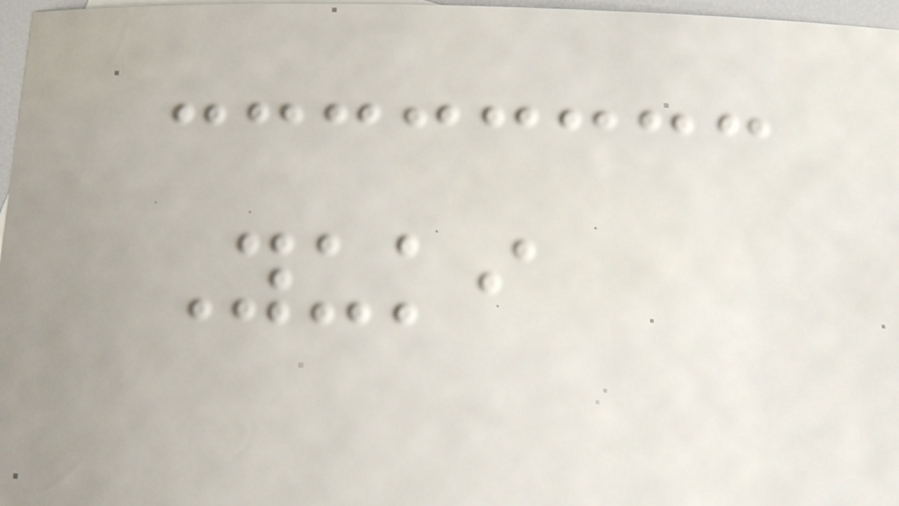Yuki
